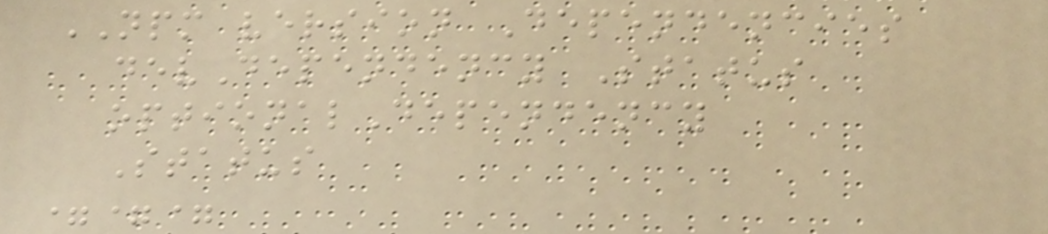NPM version Dependencies
devDependency Status
optionalDependency
Status
===
